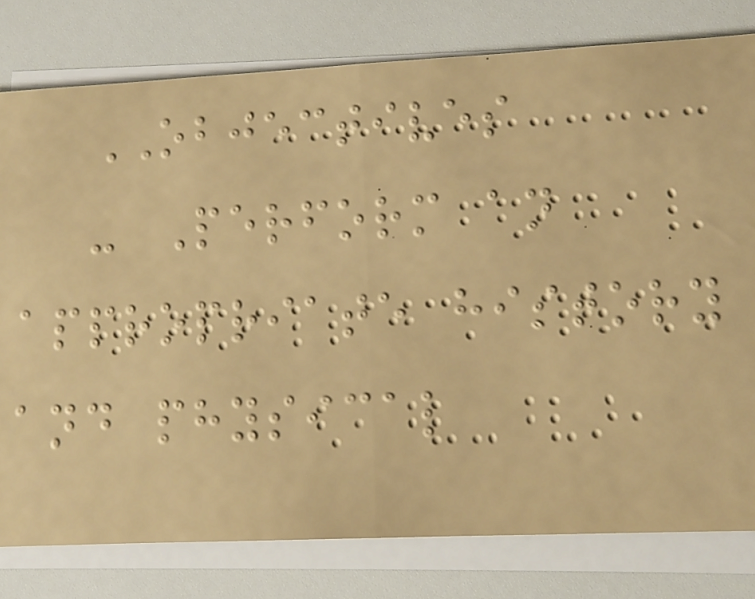OBJECTIVES
- Perform an
appropriate history
and physical
